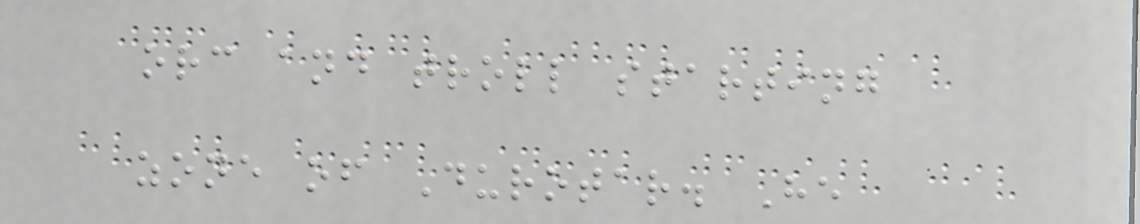orc and troll starting
zone of Durotar. He
